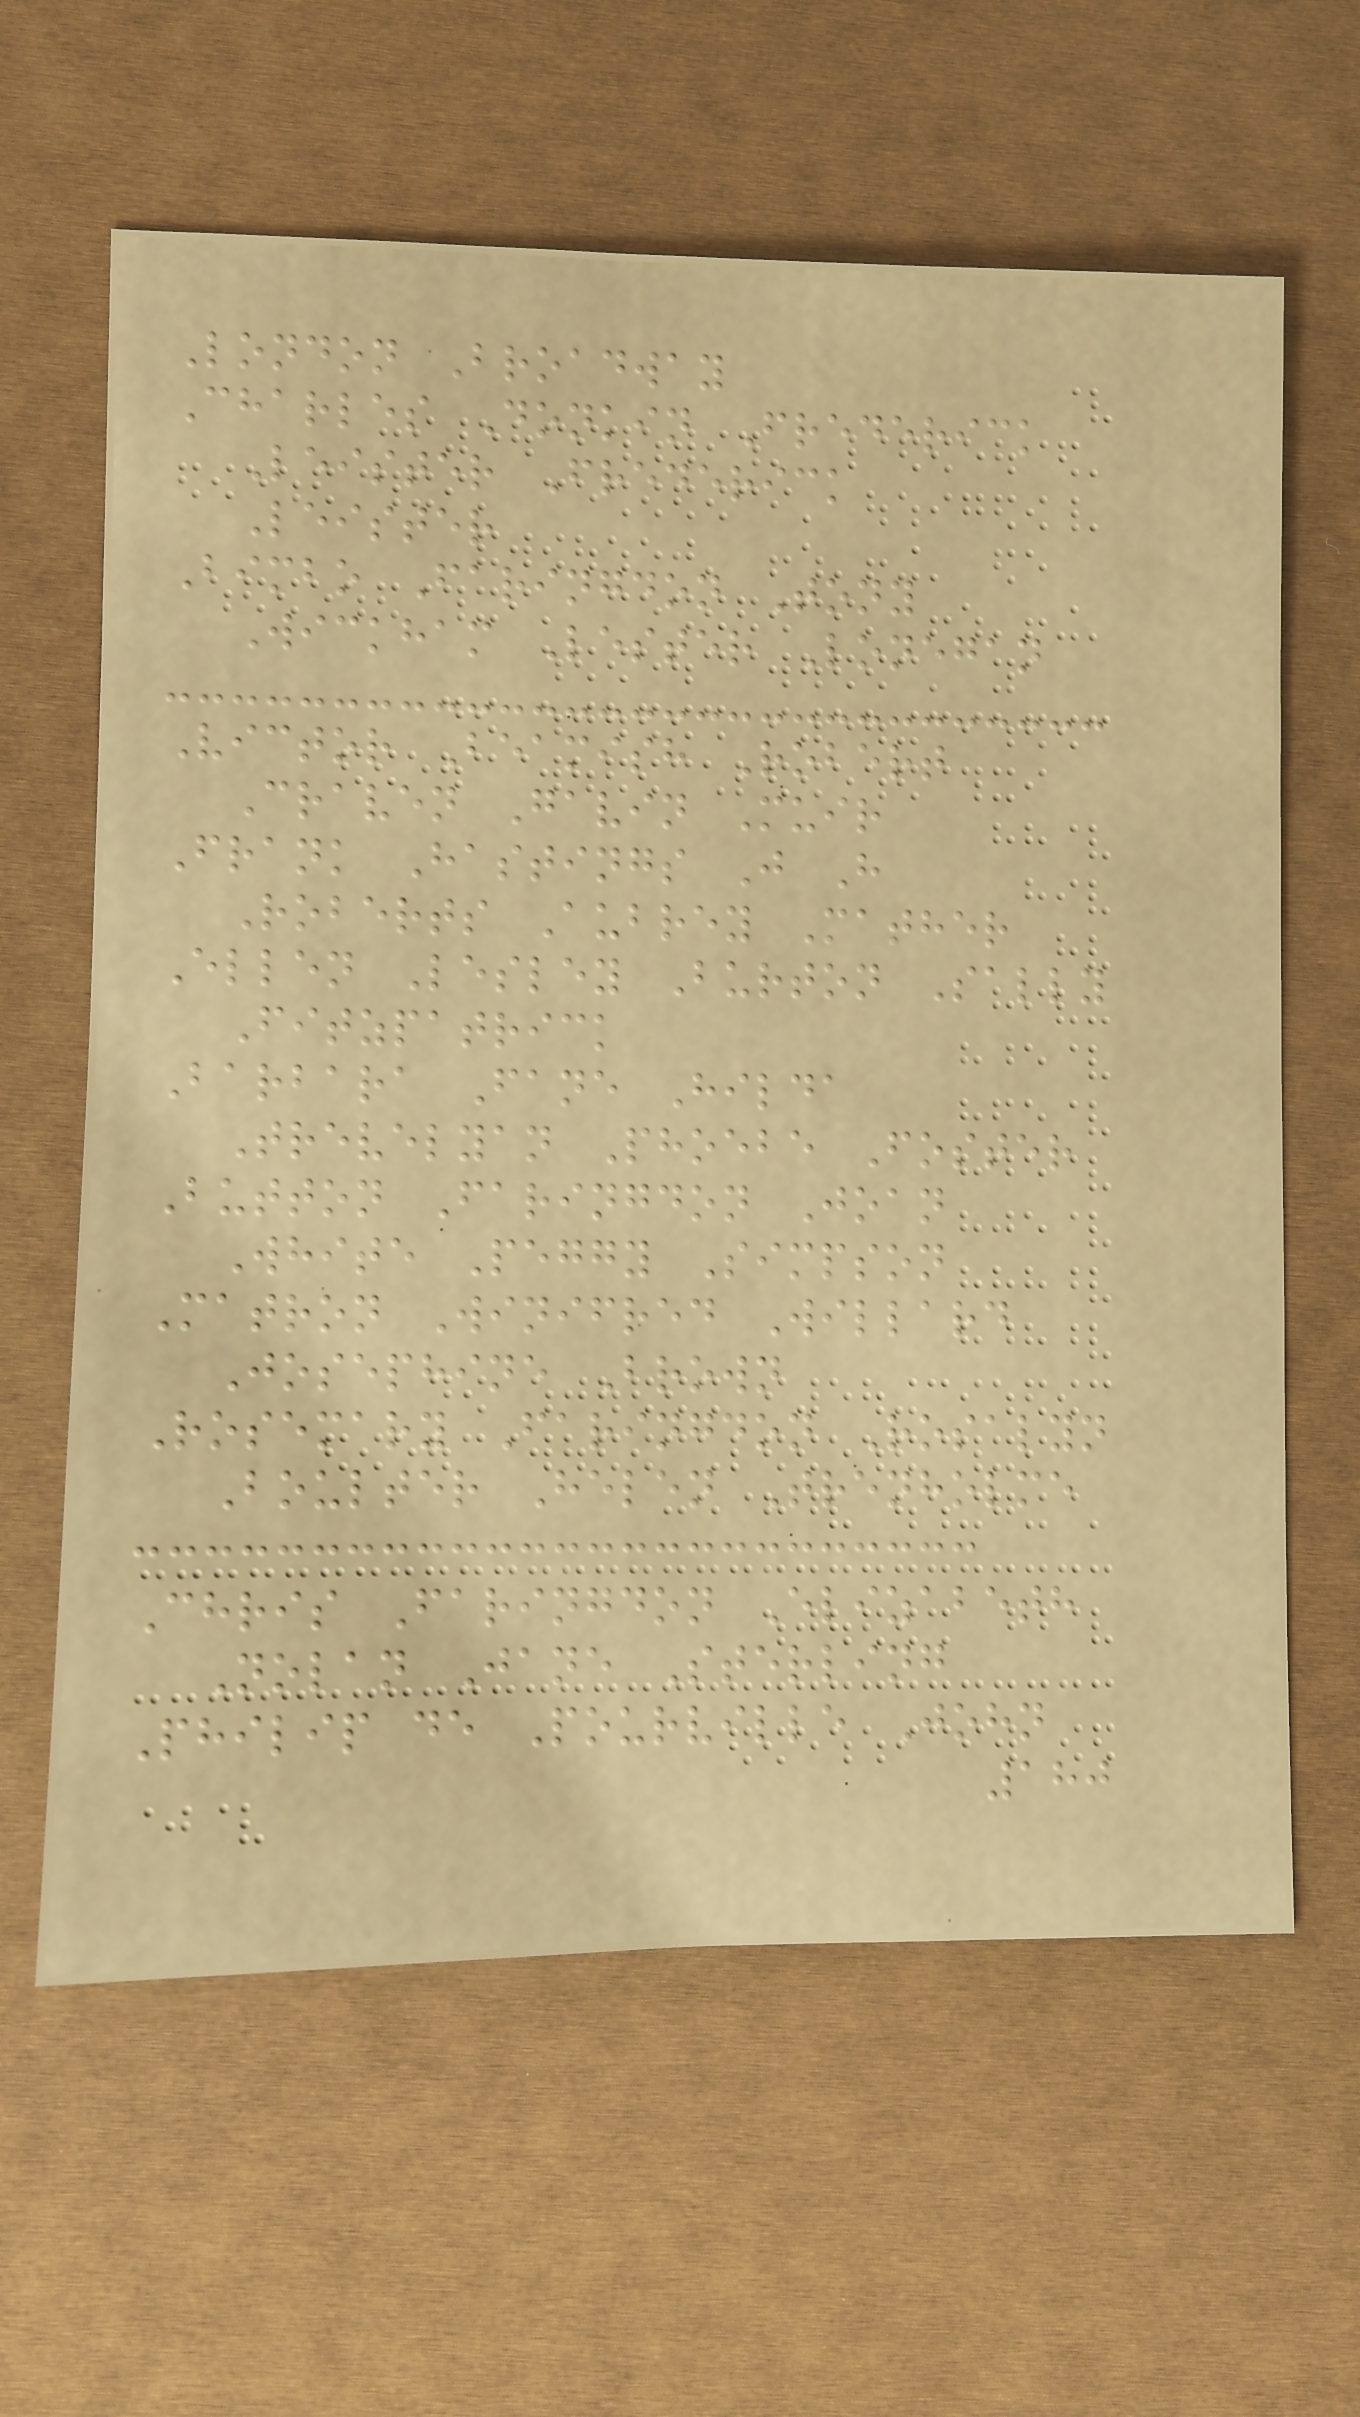London Broadway
Charles Donkin Frederick
Leister Frederick
Leister
Bimbo Faringdon Tony
Wickham Lester Lonegan
Victor Beamish Robert
Craven Gavin Muir
Frank Hastings J H
Roberts Aubrey Mather
Ellen Lesley Burton Sally
Fitzpatrick
Barbara Fane Hilda
Trevelyan Phoebe Foster
Button Faringdon Joan
White Peggy Simpson
Matron Winifred Willard
Josephine Brown
Rosemary Faringdon Rosalyn
Boulter Helen Trenholme
Chris Faringdon Elizabeth
Nolan Jane Sterling
Philip de Pourville John
180
